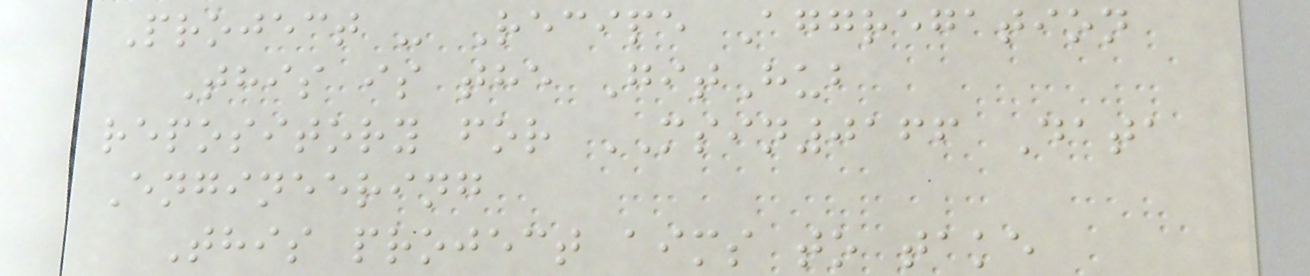Project - Recipe Aggregation
This is the GitHub
repository for MSIN0166 Data
Engineering
This project aims to take
